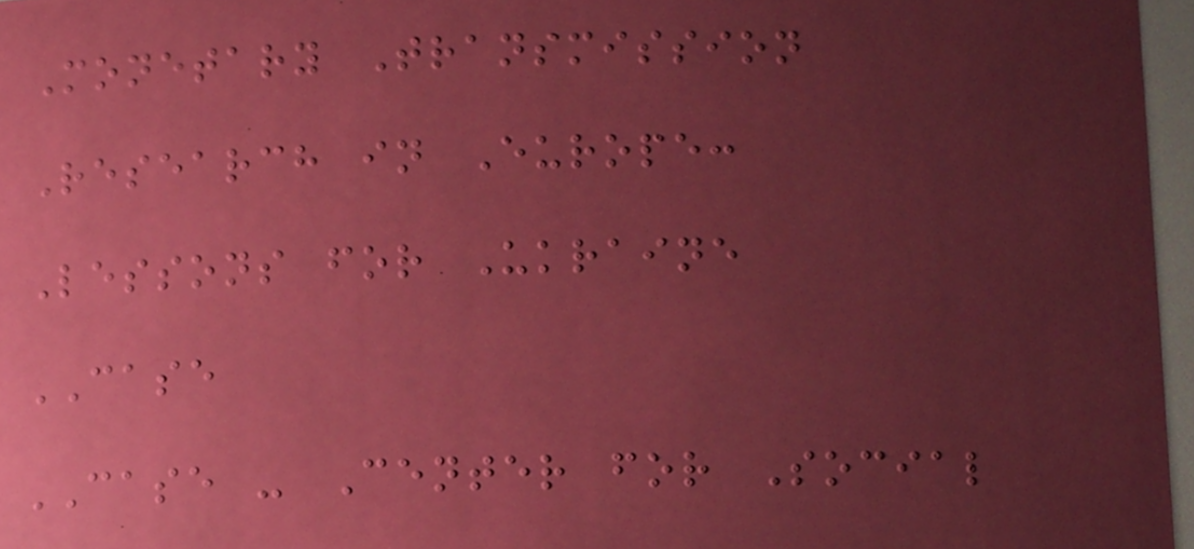Monetary Transmission
Research in Europe:
Lessons for Ukraine
CASE
CASE - Center for Social
